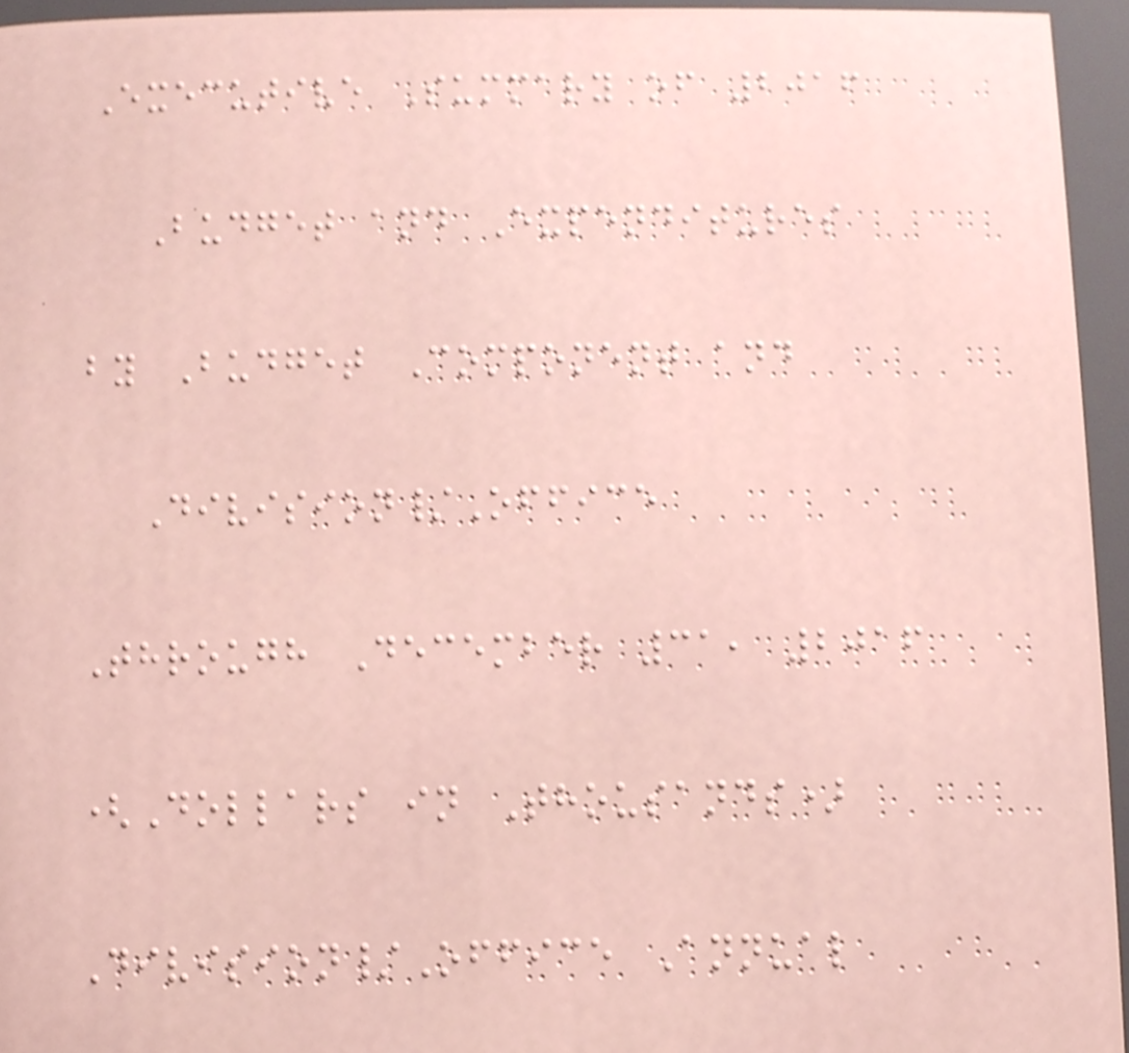Executive Summary of 2016
Budget and Expenditures
by Budget Component and
Division/Office
Through December 31, 2016
(Dollars in Thousands)
Division/Office Annual
